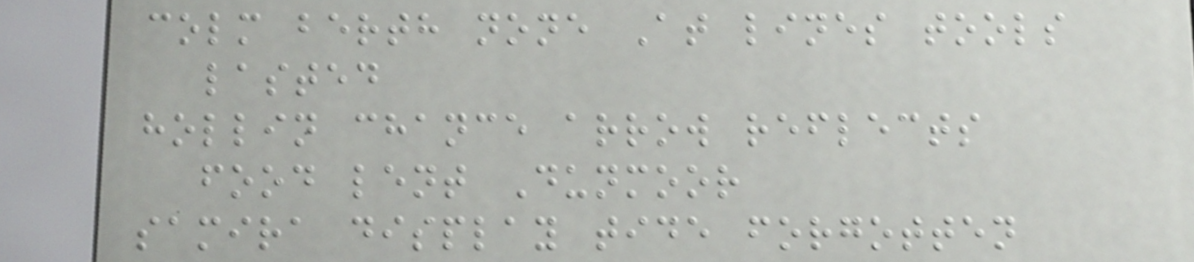colm berth none At lines tools
lasted
hollin chance arrow reflects
food lent Dunmoor
samira display tide forgotten
